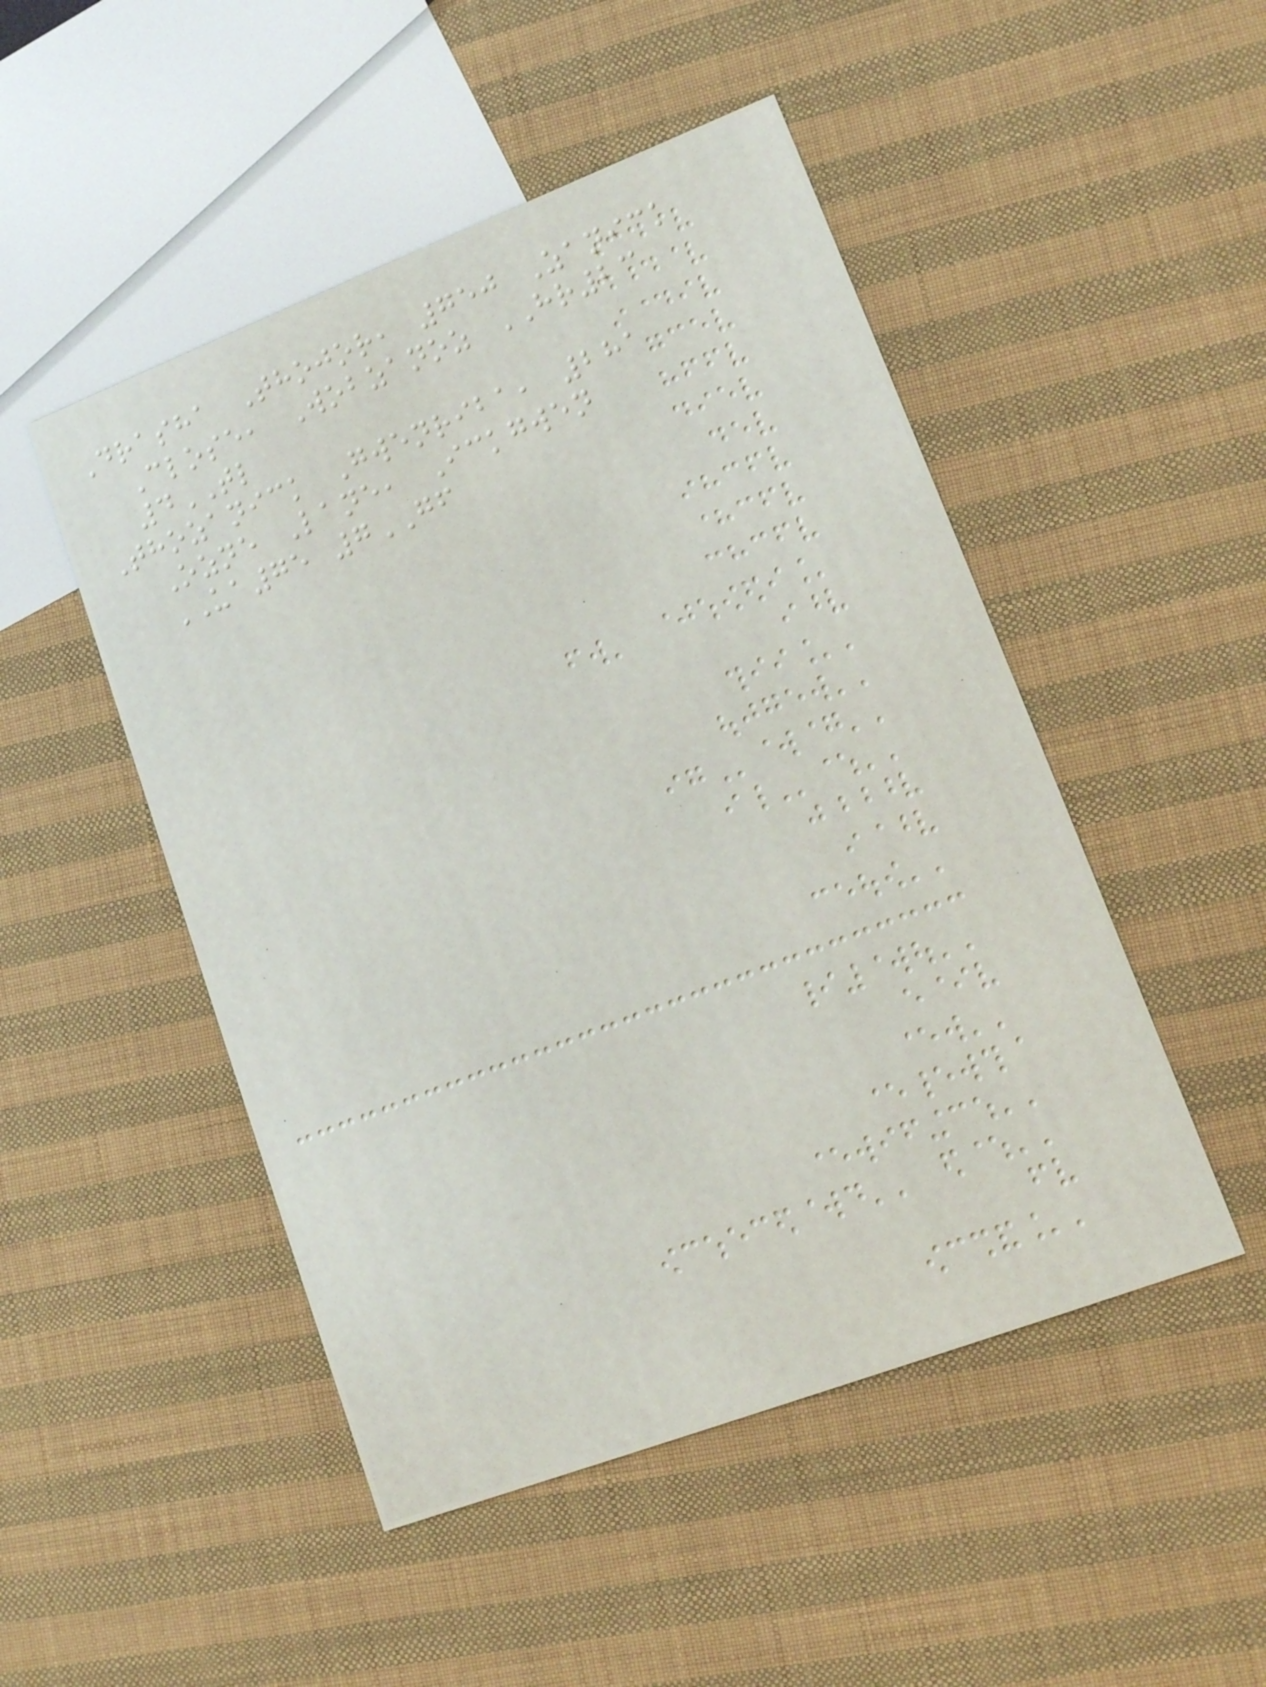Drasha Thojor, 750 Zanick
Close, Wobzanoz HR23
4TL
Thozanick Gwenriba, 281
Ozne Lane, Ickgwen
UA75 7GF
